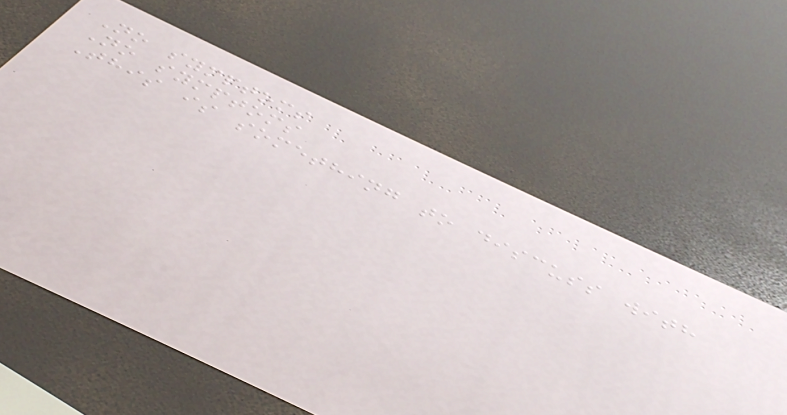No symptoms
No symptoms
This is something to discuss with
